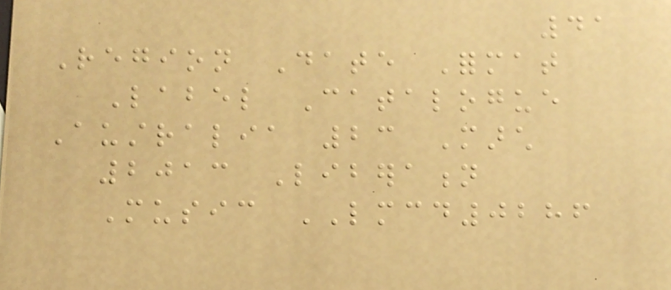41
Region Date Format
Label Catalogue
Australia 23 March
2013 Liberation
Music LMCD0286
